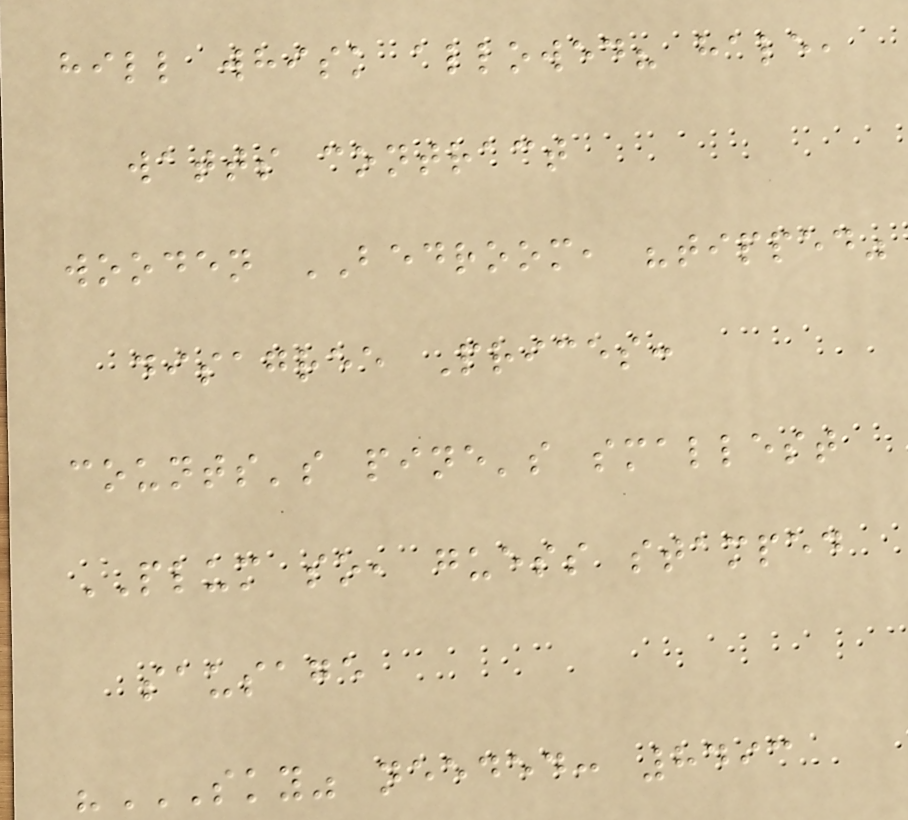hill whisk allowed? hale,
watts contract
wooden BEDROOM, "tipped"
disagree Prices:
counts's pine's smallest
PLUM so, guess stamped
sausage
"SKY" NEEDED: 8493
